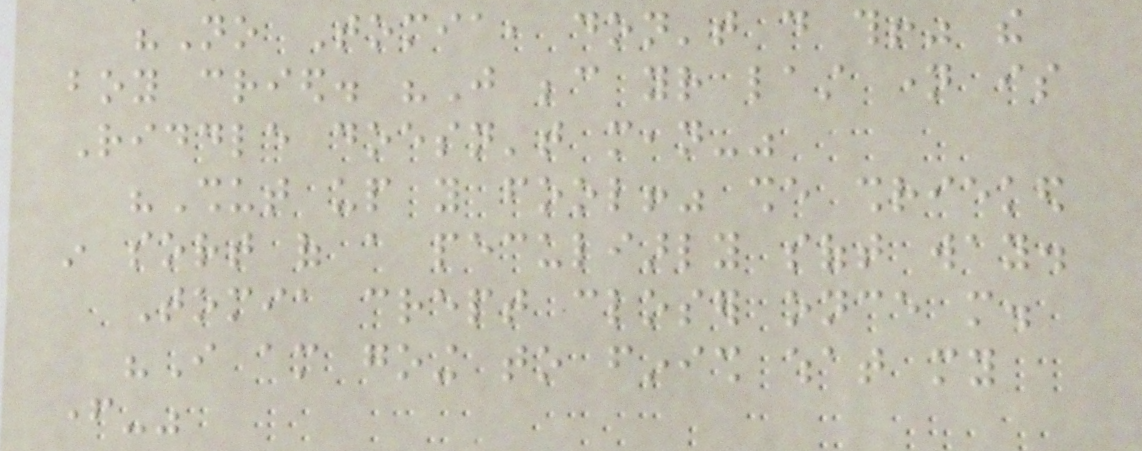"No Tomia, don't do this!" the
boy cried. "Just because your last name is
Riddle doesn't mean-"
"Shut up you fool!" she shrieked
in sort of a peculiarly soft way.
Tomia crept closer once more.
"I am going to finish what my
father-"
